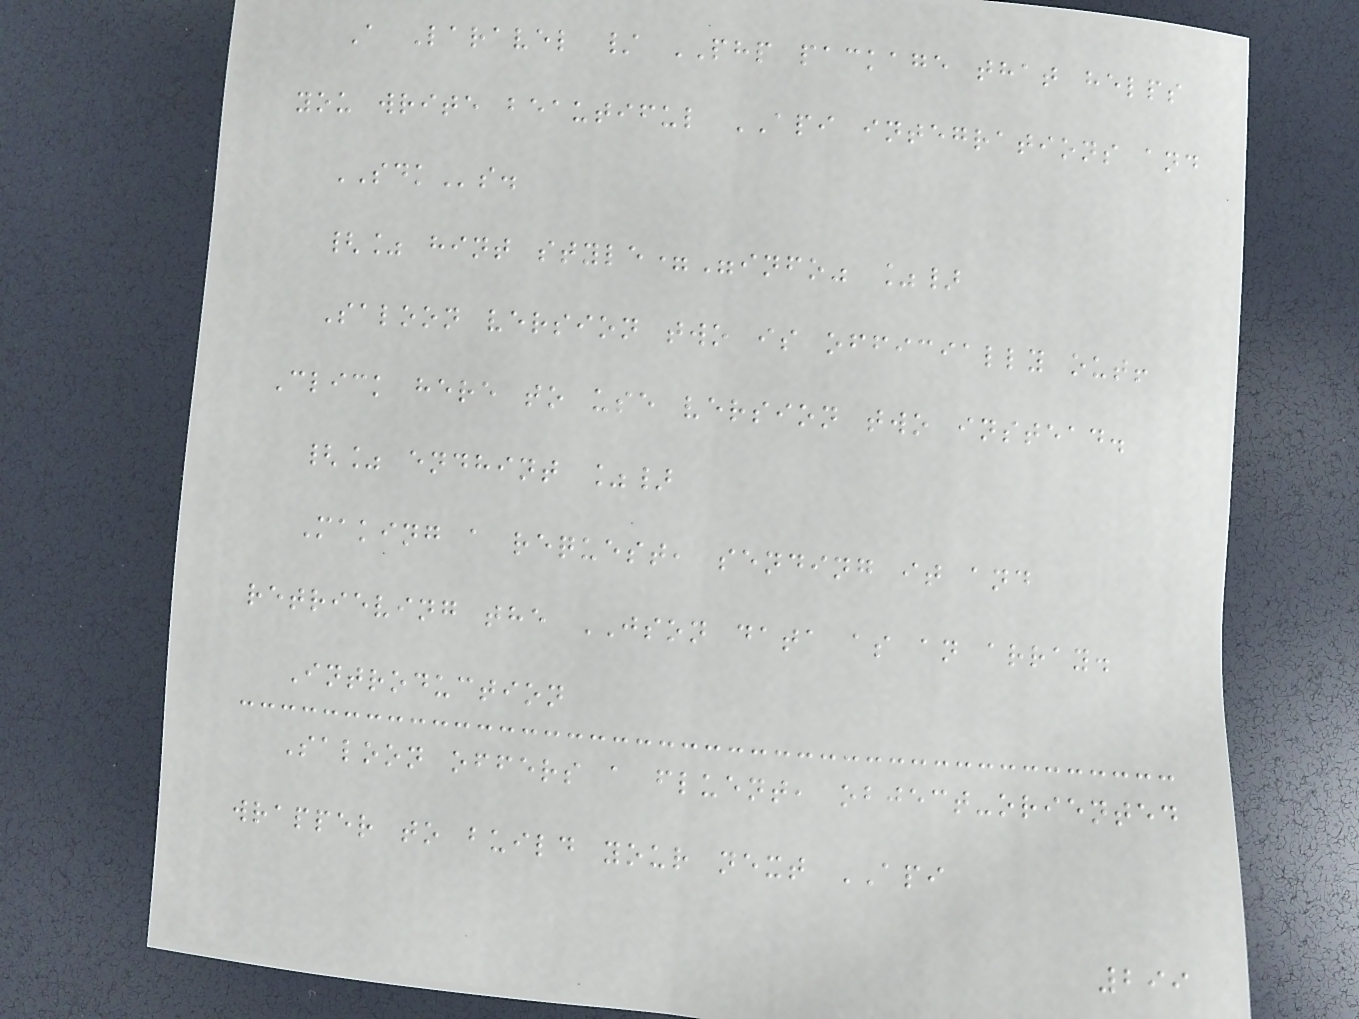A Laravel / PHP package that helps
you write beautiful API integrations and
SDKs.
{% hint style="info" %}
Saloon version two is officially out!
Click here to use version two instead.
{% endhint %}
Making a request, sending it and
retrieving the JSON data as an array.
Introduction
Saloon offers a fluent, object-oriented
wrapper to build your next API
299
